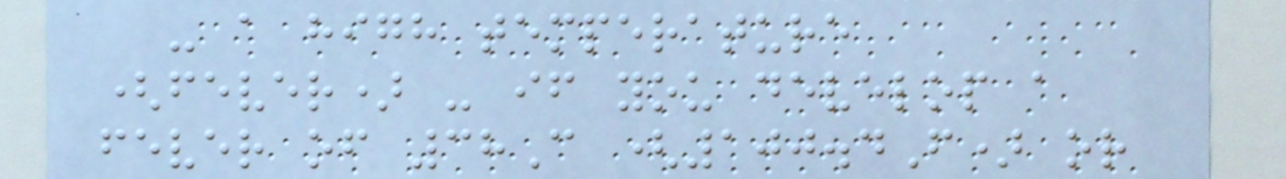- a high temperature
(fever) - if you develop a
fever of 38C (100.4F) or
